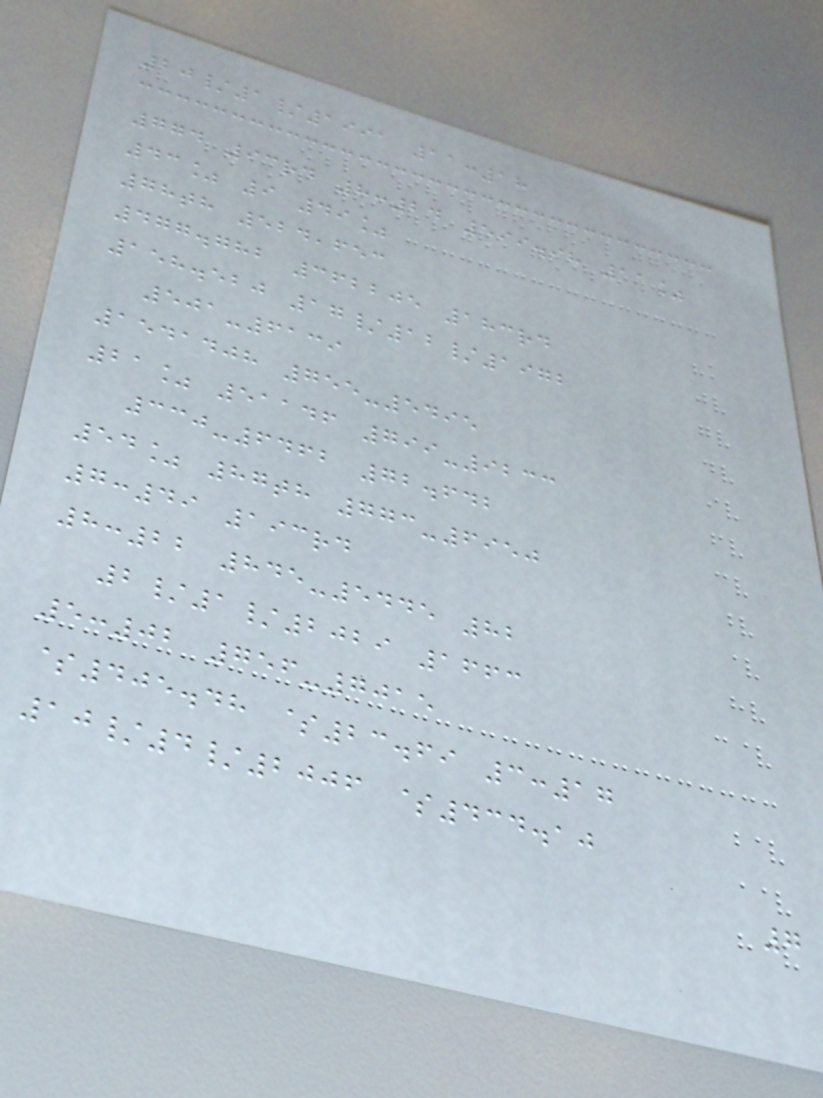20/1/1991 11:18
774 93rd 8:24 599.98 11%
43% 9 49%
78th 524,653
477.782 362205 183rd
158.520 17/12/1972
501-6139
1541408 755-5495
21% 51146 799-9233
330-6462 72.642
54% 87th 773-6950
7:49 193rd
8:22 845-5445 82
2/1/2029 1663
5:02 756-7015
$405.48 $23.69 3:17
10/4/2006 $434.10
7
